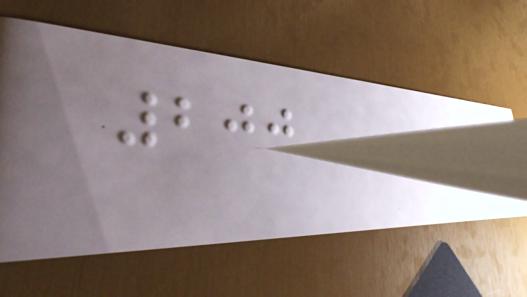200
